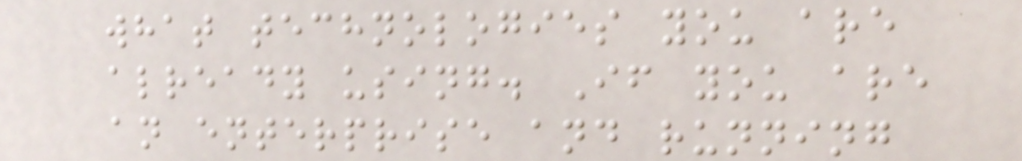what technologies you are
already using. If you are
an enterprise and running
